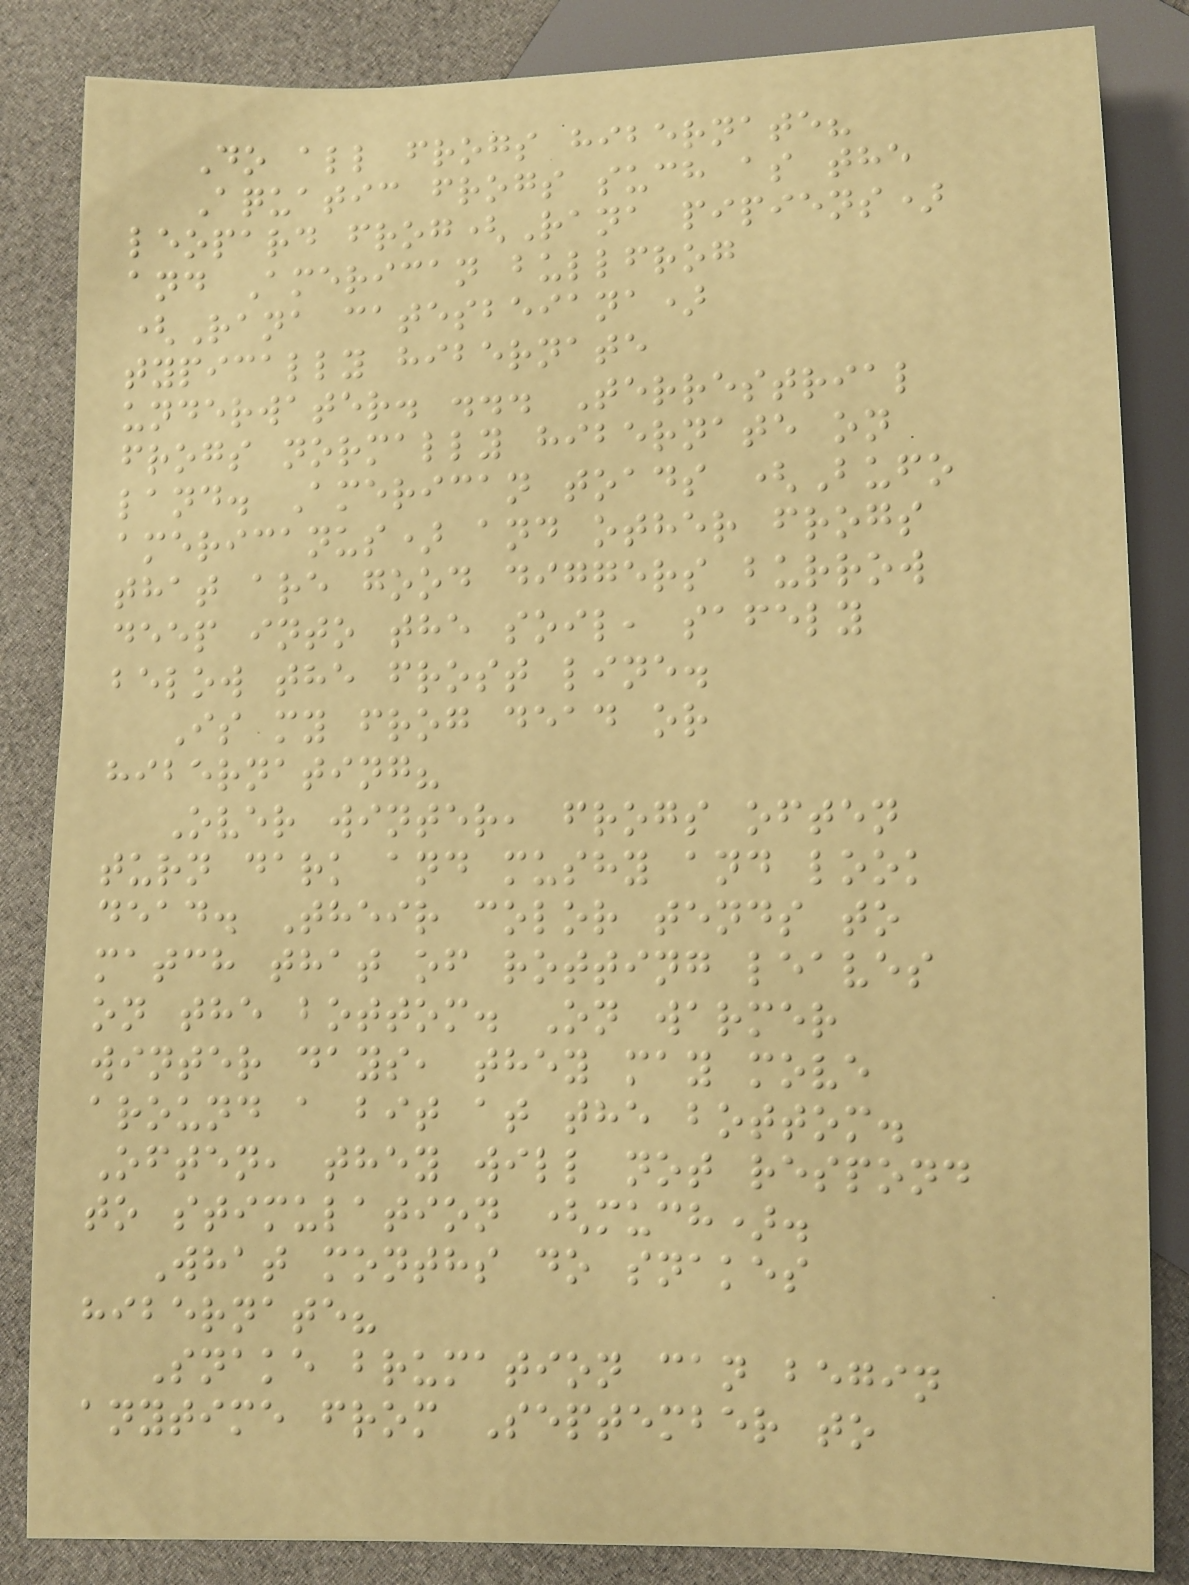Do all frogs hibernate?
Aquatic frogs such as the
leopard frog(Rana pipiens)
and American bullfrog
(Rana catesbeiana)
typically hibernate
underwater. ... Terrestrial
frogs normally hibernate on
land. American toads (Bufo
americanus) and other frogs
that are good diggers burrow
deep into the soil, safely
below the frost line.
Is my frog dead or
hibernating?
Over winter, frogs often
turn dark and mushy and look
dead. Their color tends to
match that of rotting leaves
on the bottom. On warmer
winter days, they may move
around a bit at the bottom.
Often, they will not respond
to stimulation (much).
What months do snakes
hibernate?
Snake brumation can begin
anytime from September to
